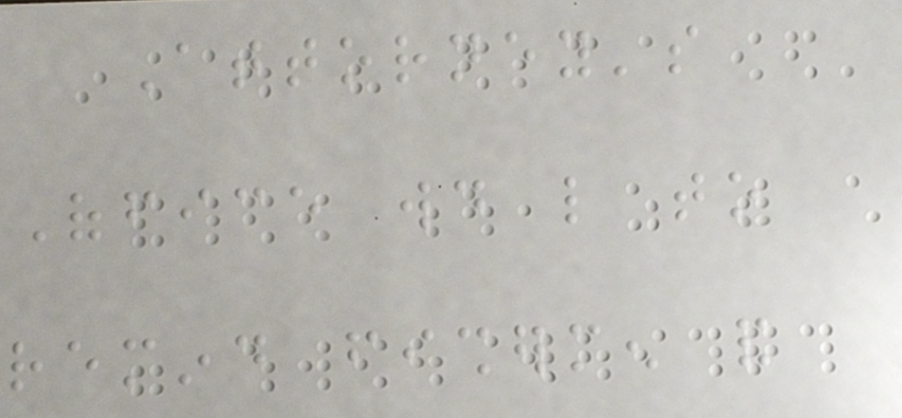Attorney's
Office would like to
remind fishermen and
